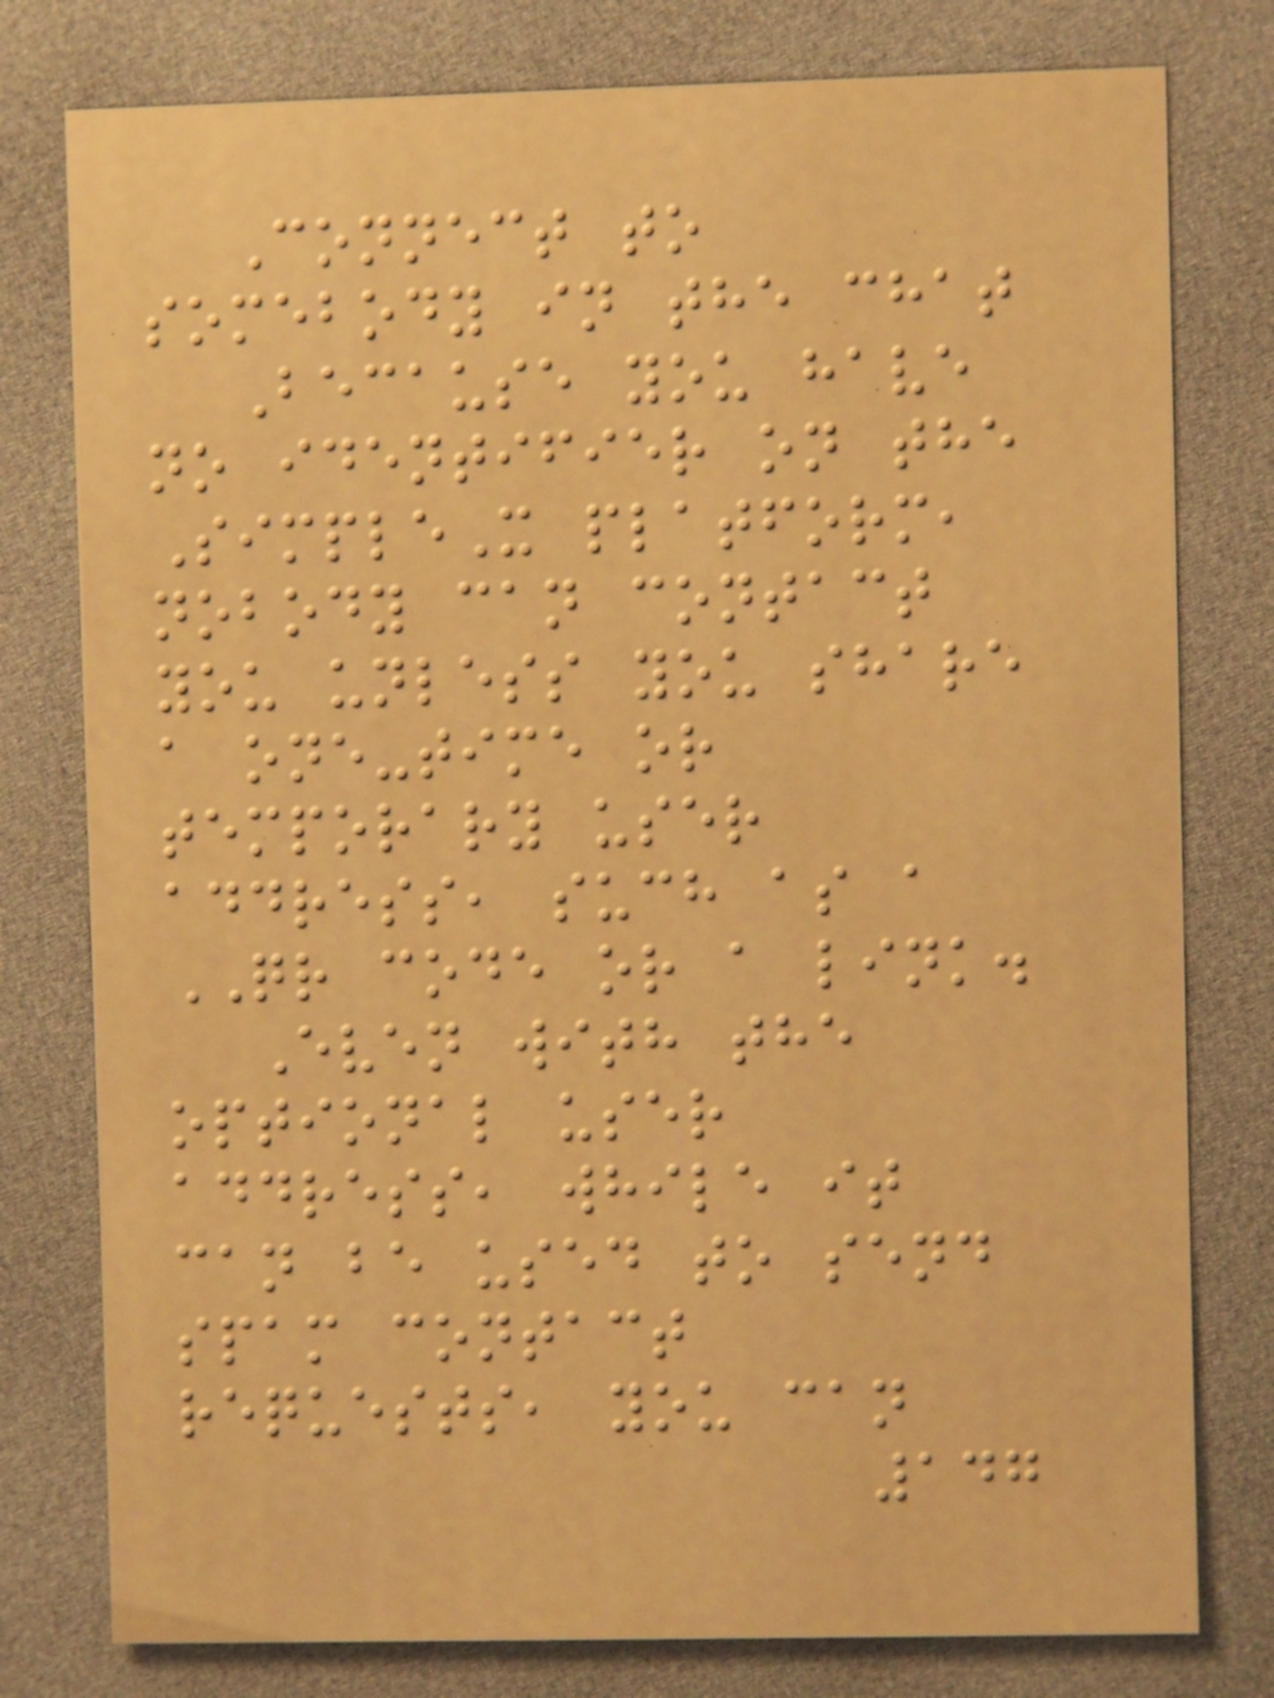Connect to
somebody in the chat
Because you have
no identifier on the
SimpleX platform,
nobody can contact
you unless you share
a one-time or
temporary user
address, such as a
QR code or a link.
Even with the
optional user
address, while it
can be used to send
spam contact
requests, you can
147
